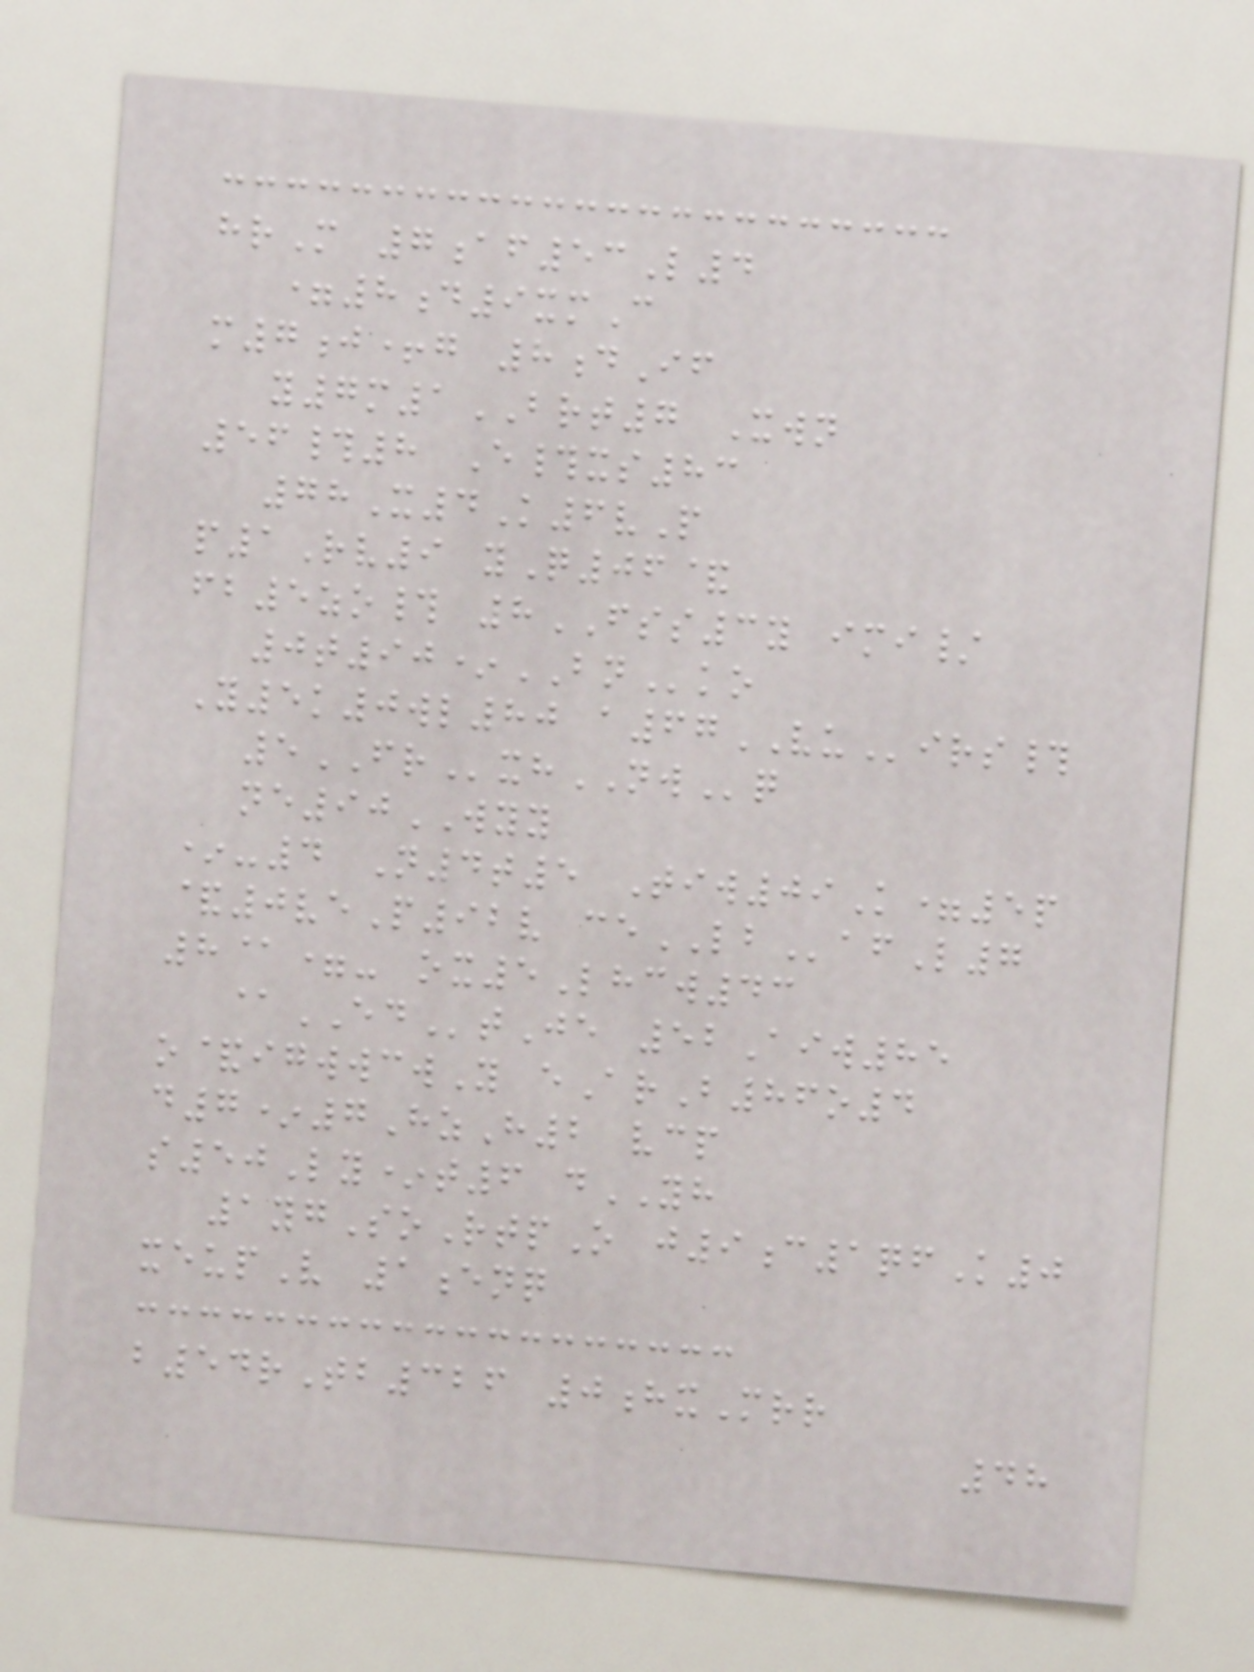hrM 7af53L4
=8d9xmC
m7j+g 8dIf
y7m1BRT7 Xwn
56#8 E#xs83
78X4K6vP
p1Rv9 yQ06&
fb5zo# 8FSS3y imi/
0t90*BNko
Y5k0wl80 a67VUirs#
5FRxhNWq
ne90WYY
*-4 N4t5 Tiw09K=5p
&0veP92v ceLBafL7
8@=- ox5Lhcw43
@EDtJe 52Aiw85
o&igwwcwY eArB86o4
d7*7HzH2 vcp
s50Ly*t6 dYH
1ygSoRtpO j9c1qfK0
xeupV 1enq
b54rTb326 0hxMrr
48
